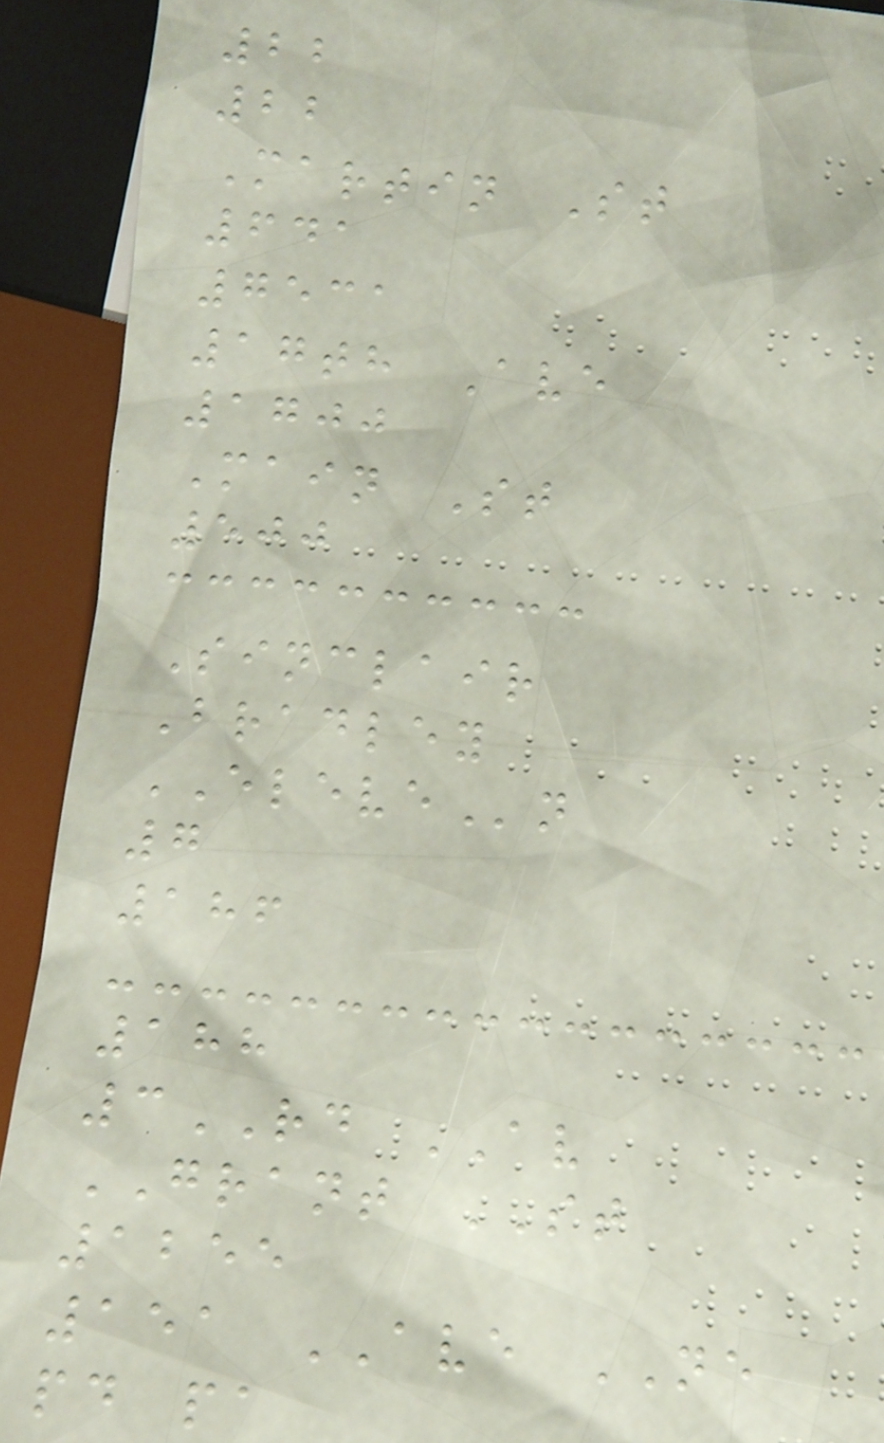22
22
Martin St
641
7531
17th Ave
1700
Main St
500
Sinclair
Bradley
ELEVEn
7
186
188
3RD AV
GRANT ST
1255
151 AVE NE
pd pa
